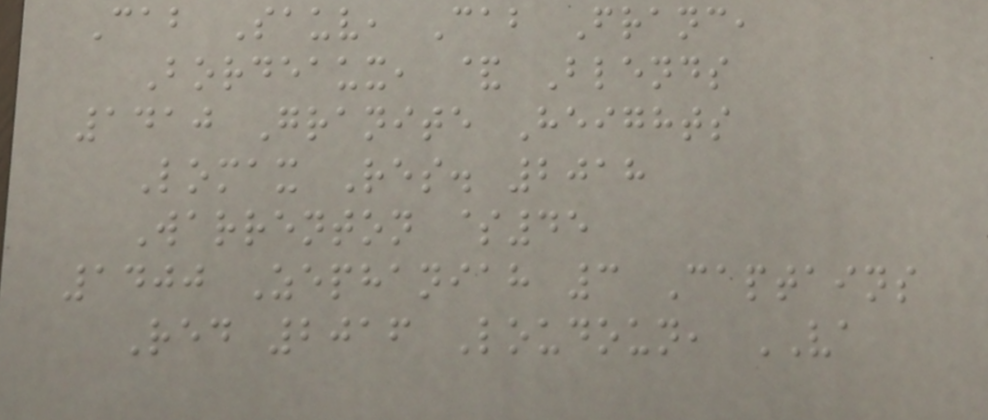Cab Sauv, Cab Franc,
Bordeaux, & Blends
1410 Granite Heights
Lomax Res. 2018
Warrenton $45
1400 Zephaniah 3 Captains
Red 2016 Loudoun, VA
